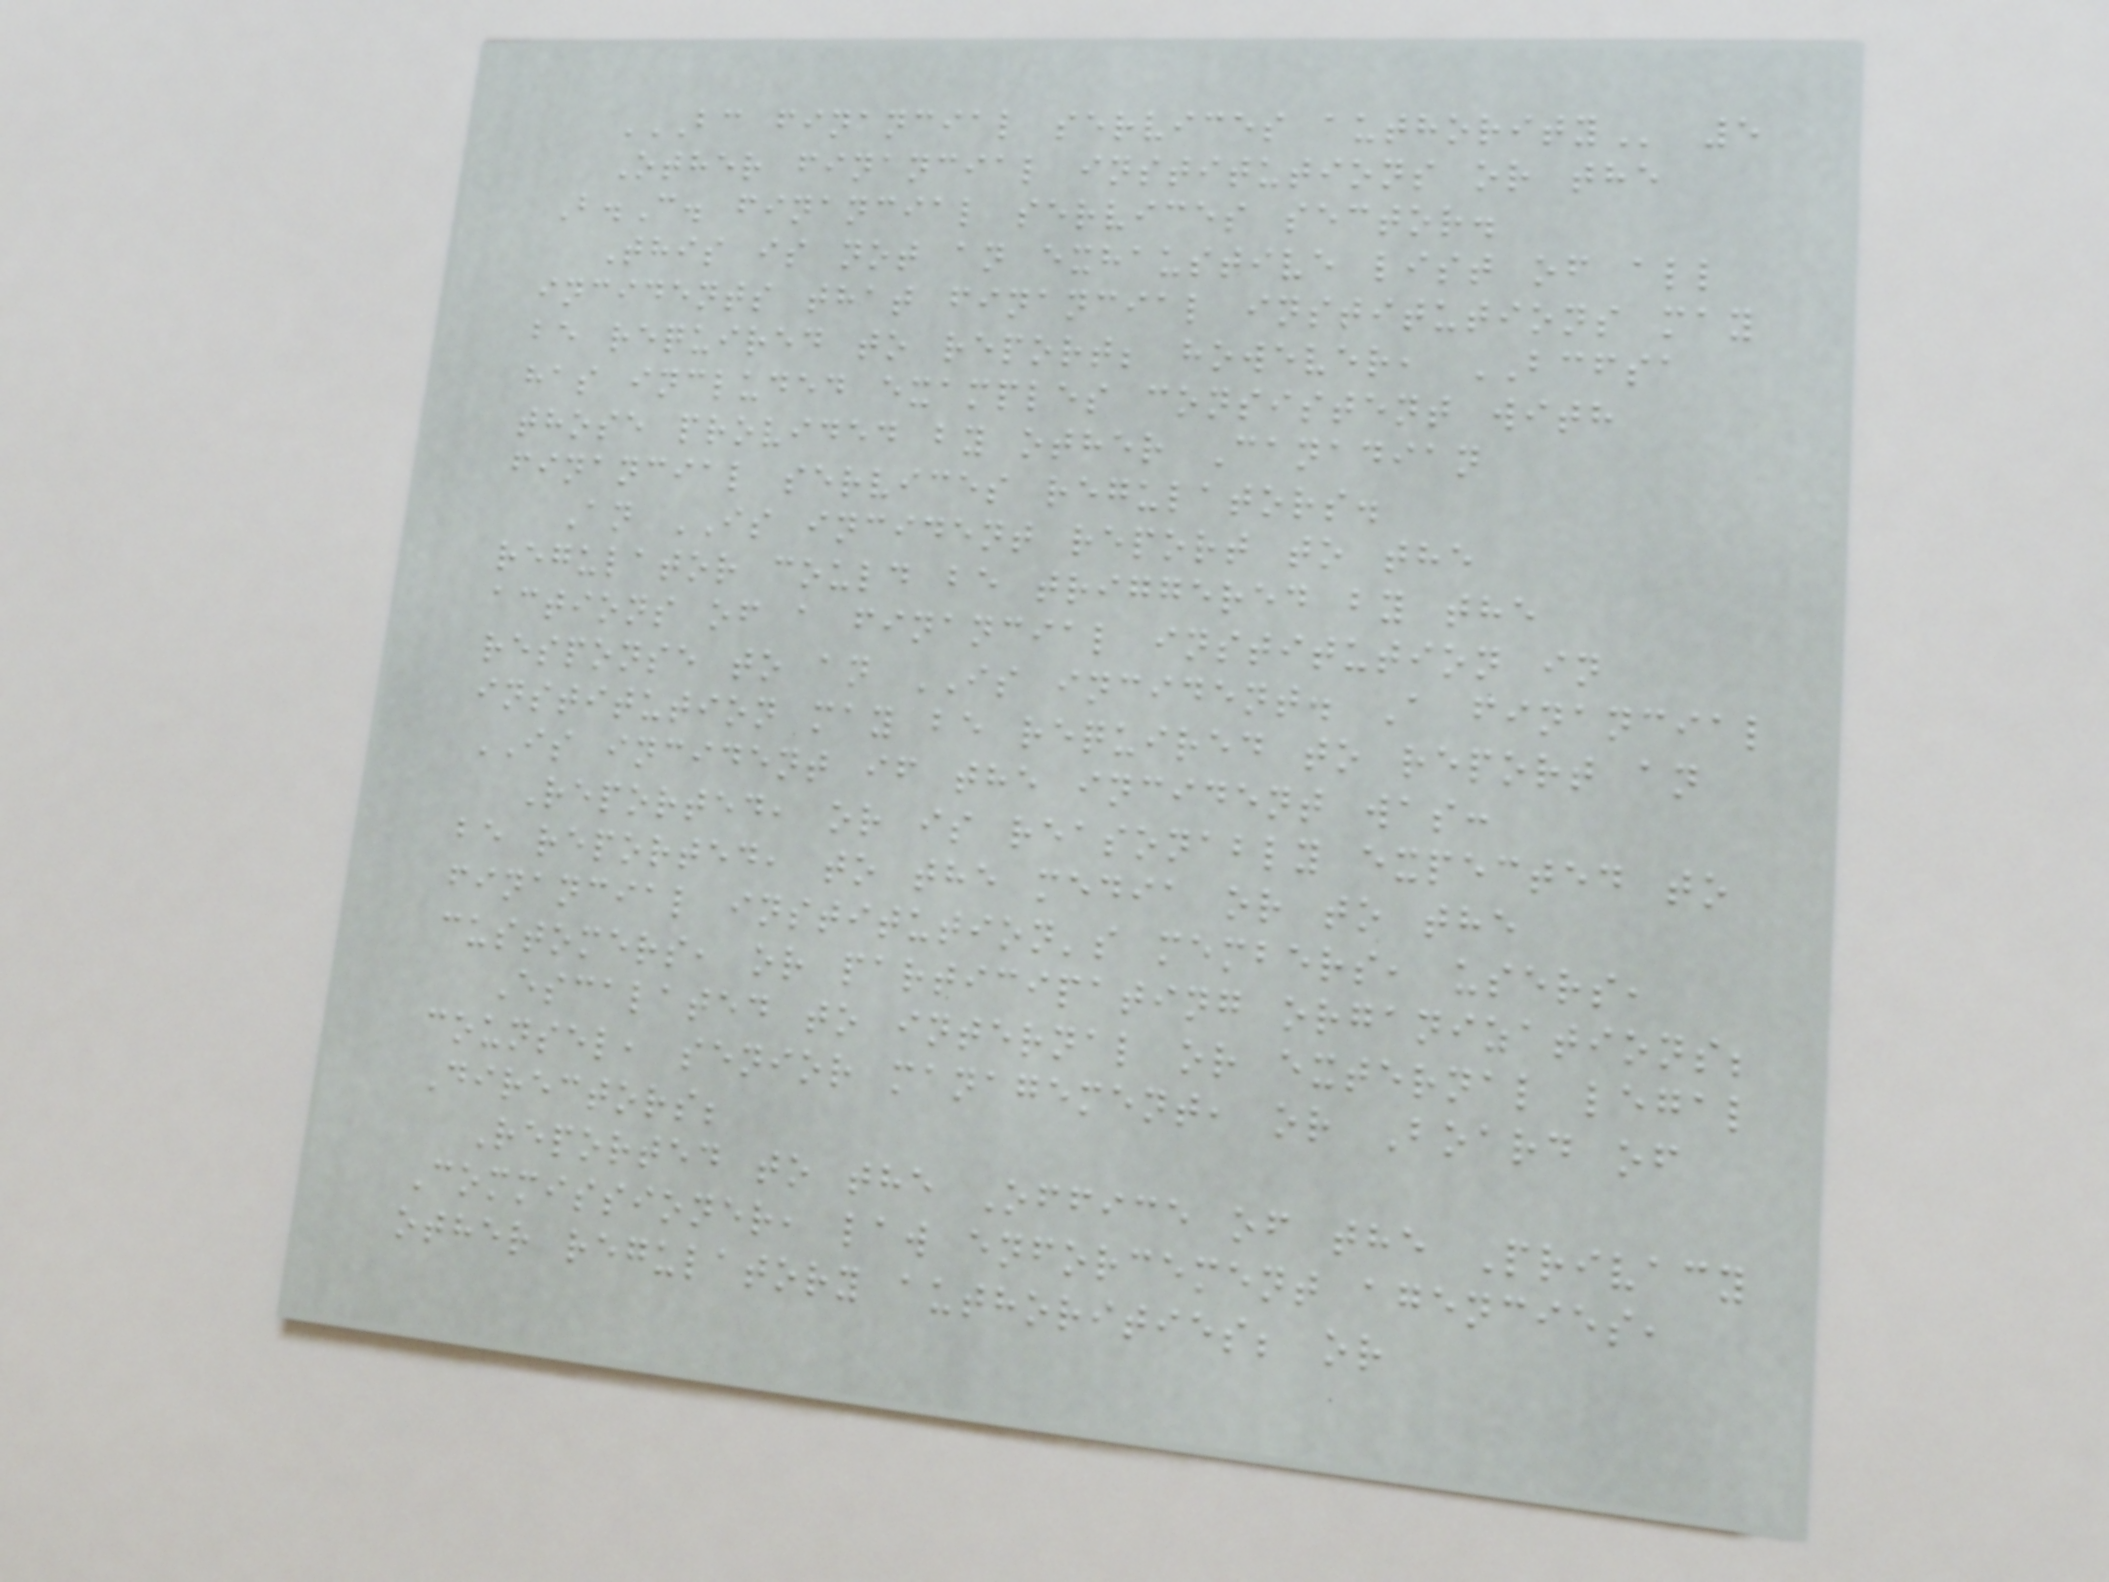BC FINANCIAL SERVICES AUTHORITY 5
Other financial institutions or the
B.C. financial services sector.
This is not an exhaustive list of all
incidents that financial institutions may
be required to report; however, BCFSA
has included examples consistent with
those provided by other Canadian
financial services regulators.
An IS incident report to the
regulator could be triggered by the
actions of a financial institution in
response to an IS incident. A financial
institution may be required to report an
IS incident if the incident was:
Reported, or is reasonably expected to
be reported, to the media or to the
financial institution's members, users,
customers, or participating organizations;
Escalated to internal or external legal
counsel, senior management, or Board of
Directors;
Reported to the Office of the Privacy
Commissioner, law enforcement agencies,
other regulatory authorities; or
